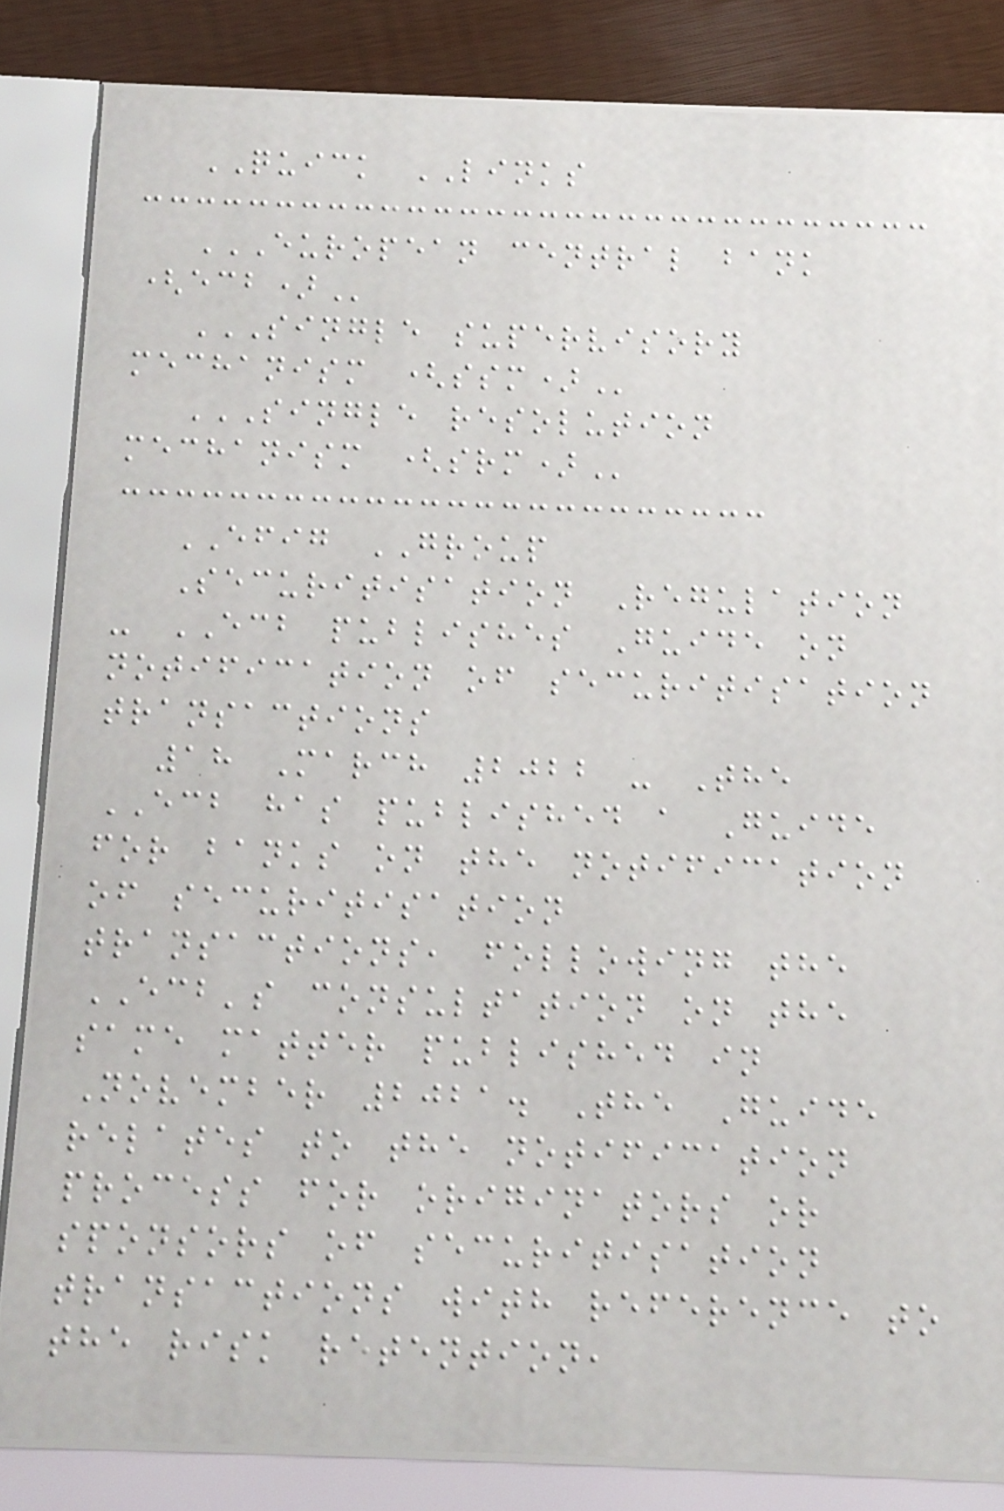QUICK LINKS
EUROPEAN CENTRAL BANK
(ECB)
SINGLE SUPERVISORY
MECHANISM (SSM)
SINGLE RESOLUTION
MECHANISM (SRM)
EFIG GROUP
Securitisation Regulation
- ECB publishes Guide on
notification of securitisation
transactions
18 March 2022 - The
ECB has published a Guide
for banks on the notification
of securitisation
transactions, following the
ECB's consultation on the
same matter published in
November 2021. The Guide
relates to the notification
process for originators or
sponsors of securitisation
transactions with reference to
the risk retention,
